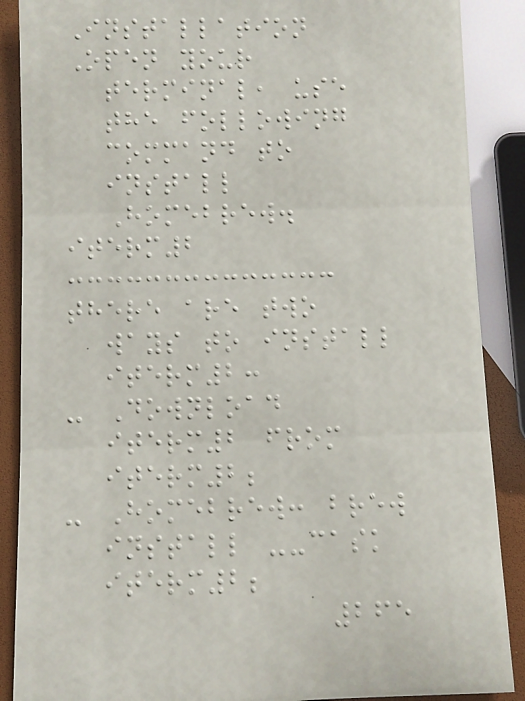Installation
Open your
terminal, use
the following
command to
install
Homebrew.
iterm2
there are two
ways to install
iterm2:
- Download
iterm2 from
iterm2;
- Homebrew: brew
install --cask
iterm2;
265
